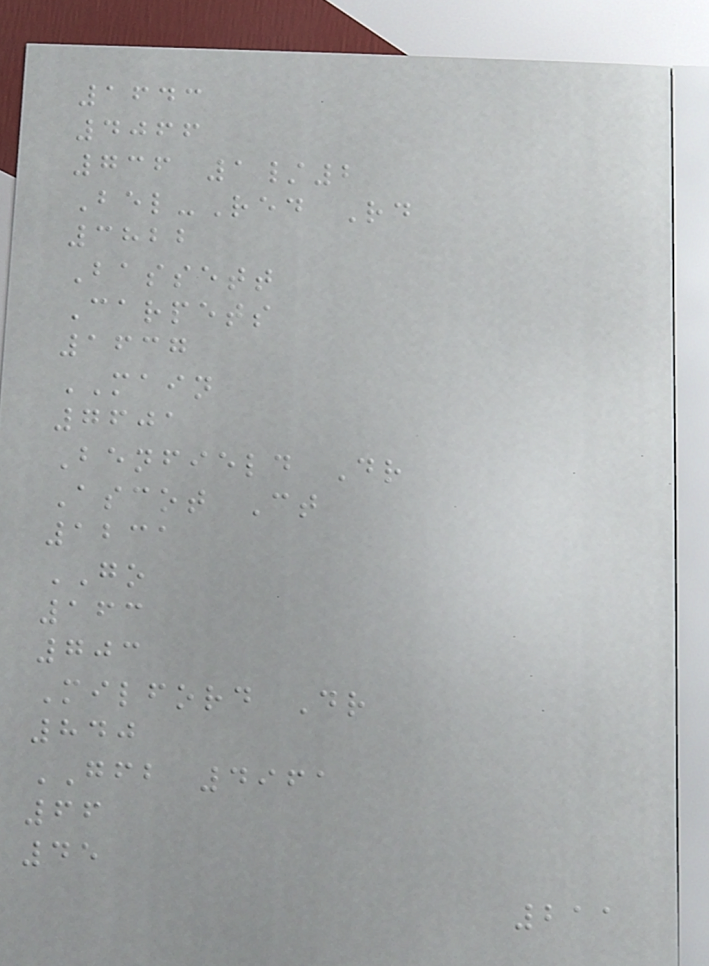1643
4066
736 1/2
Bel-Red Rd
3822
Bassett
Carpets
1637
MAIN
7601
Benfield Dr
Ascot Ct
1231
GO
163
703
Milford Dr
840
GFB 4961
66
45
211
